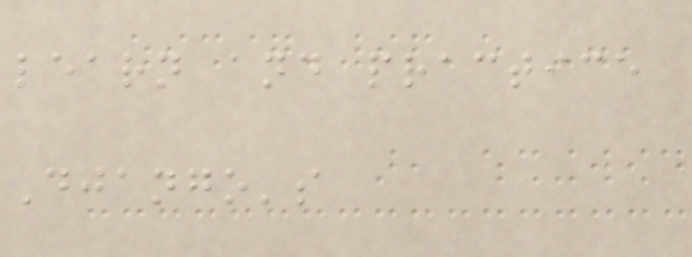learn and practice
Django's
